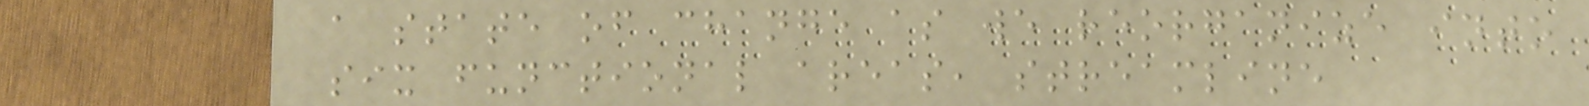a state of change as we reorganize into
six functional areas, streamline
